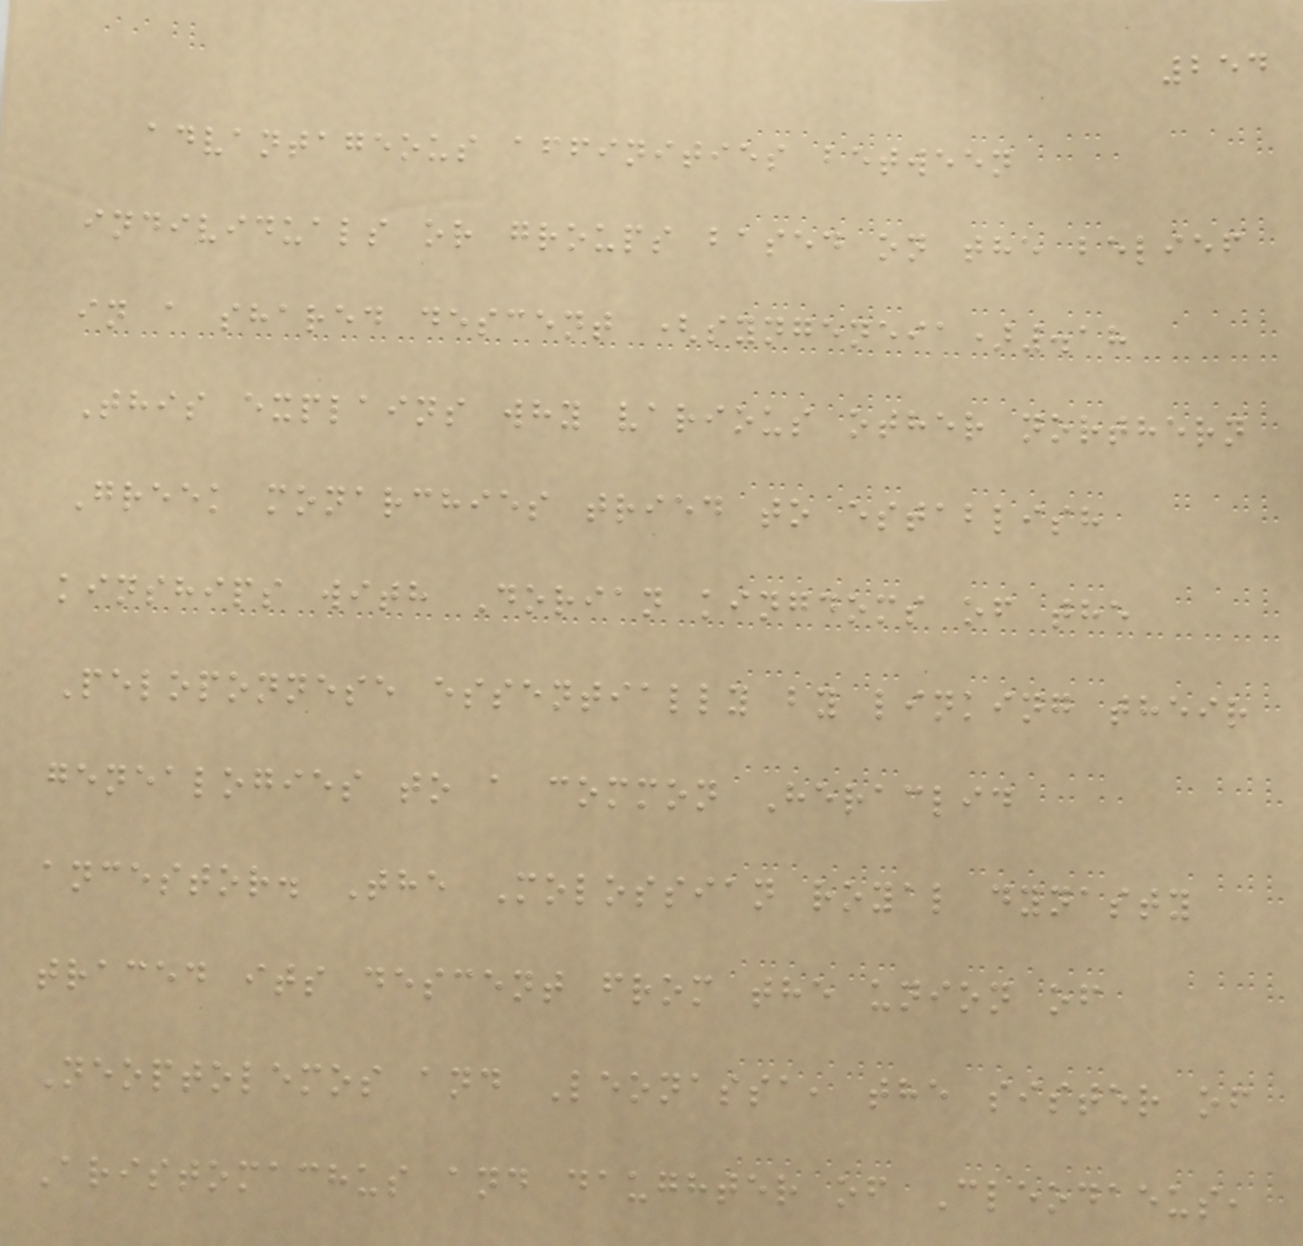254
advantageous affinities between
individuals or groups based on the belief
in a shared descent (syngeneia).18
This explains why various other northern
Greek monarchies tried to establish
kinships with Dorian kingdoms of the
Peloponnese essentially by linking their
genealogies to a common Heraclid
ancestor. The Molossian royal dynasty
traced its descent from the union of
Neoptolemos and Leonassa, the sister of
Aristomachus and daughter of Cleodaeus,
